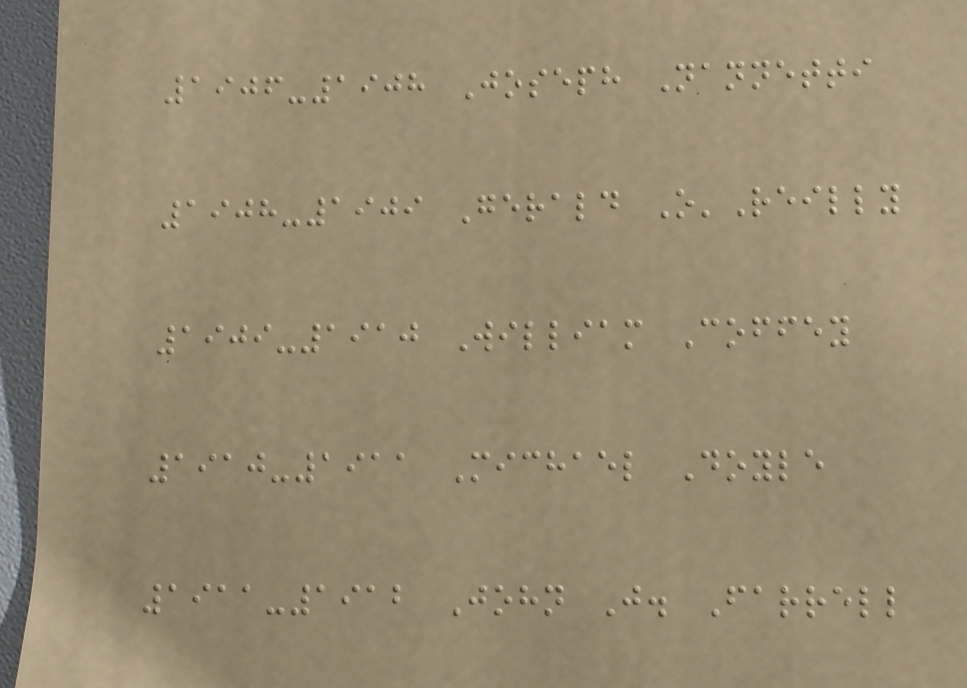1906-1908 Joseph Nannetti
1908-1909 Gerald O'Reilly
1909-1910 William Coffey
1910-1911 Michael Doyle
1911-1912 John J. Farrell
